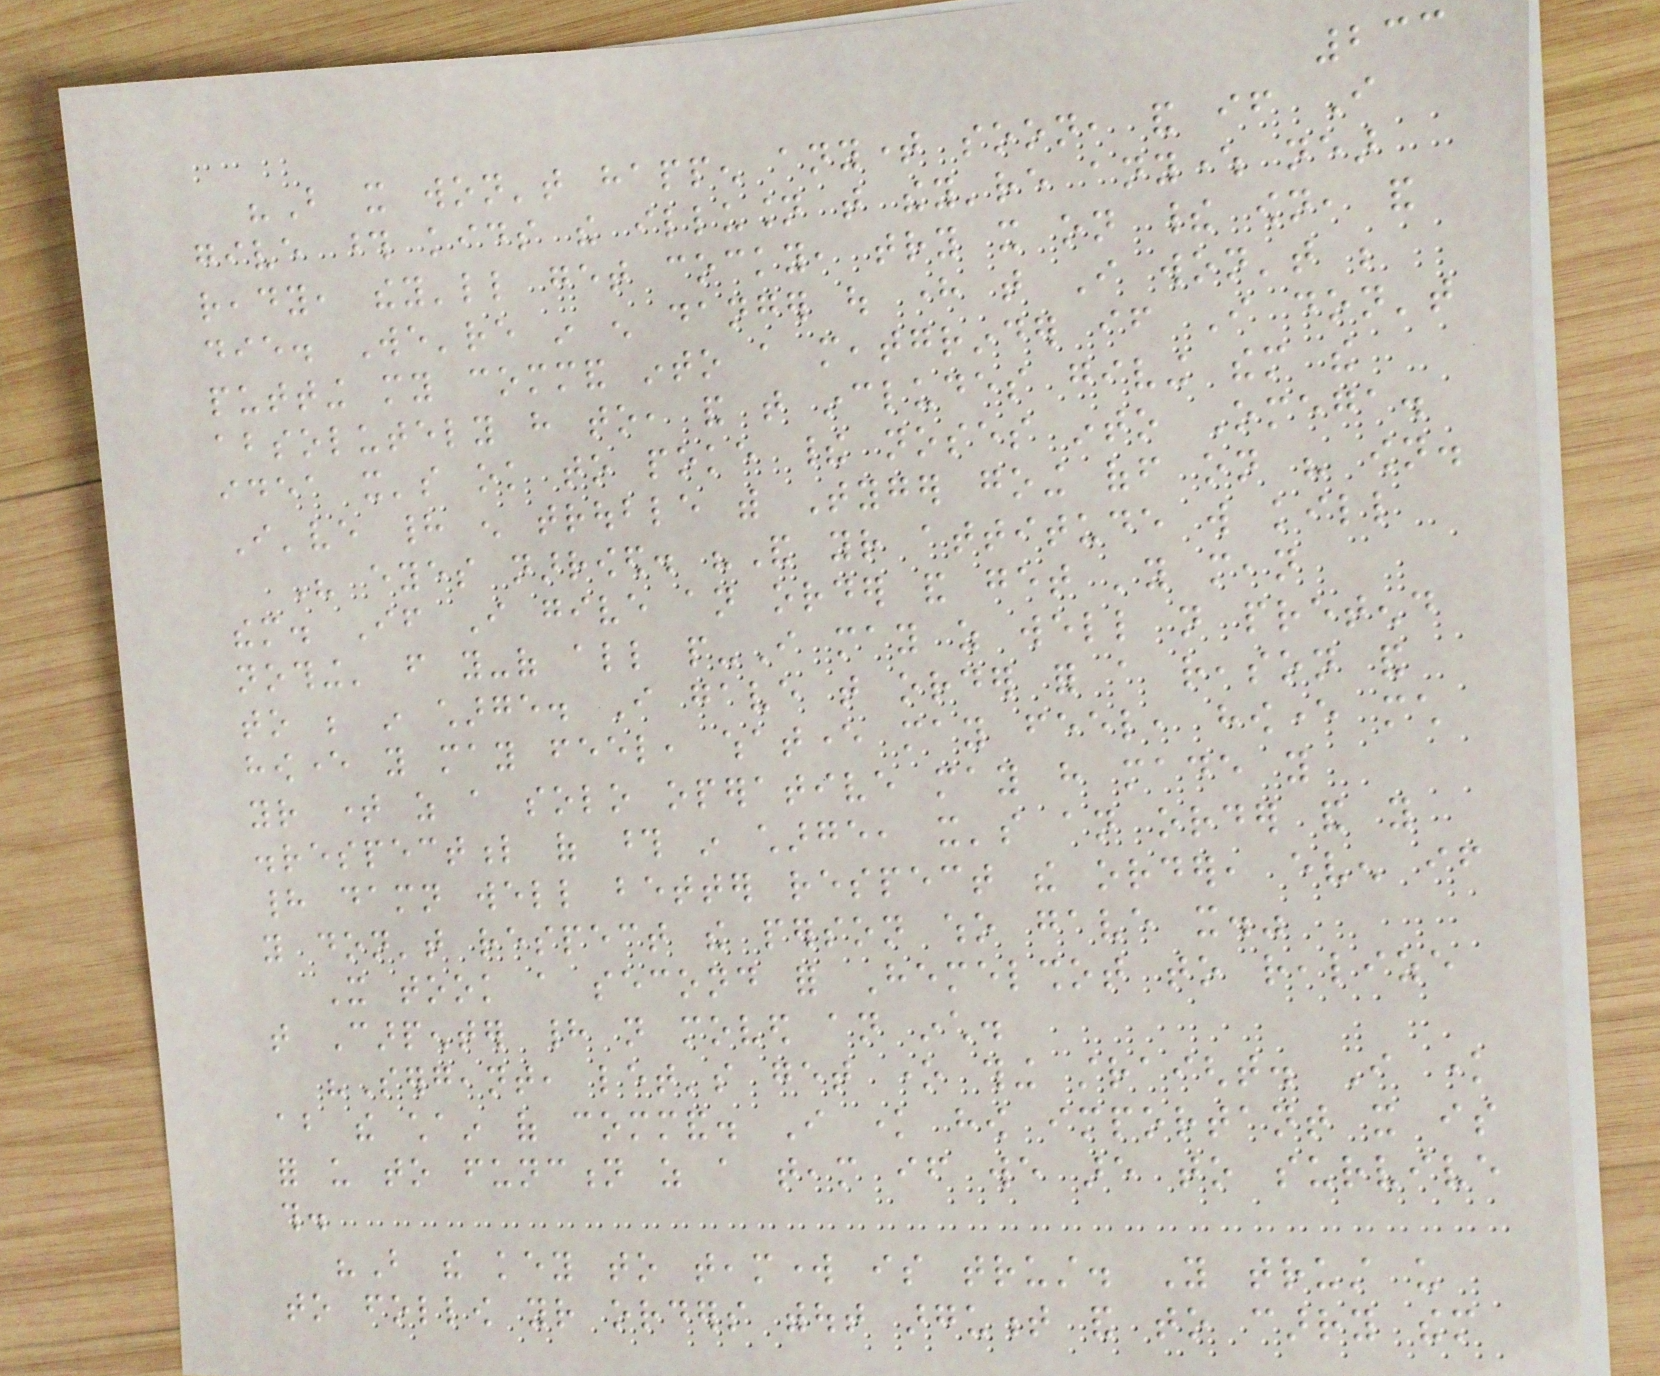233
"But it won't happen anytime soon, and if I
give those kids the illusion that they're anywhere near
ready, they'll get cocky, try it on their own, and
die. We're in enough danger out here that I won't be
putting my command into a meatgrinder if I don't
absolutely have to, and that includes giving them the
idea it's ok to poke their noses into Omega.
I've had enough trouble with Tyger going off on his own.
His eyes narrowed. "And your attitude will kill
them. If I give an order and get 'you mean
nothing' from you-of all people-I may as well not pretend
to be in charge. I gave that order for a reason and
however you may feel, whatever may feel, however much
your time as a solo operative may have made you
disrespectful of those in charge, it's an order and you
had damn well better respect the order, even if
you don't respect the person who gave it."
It took a second for Hemelshot to realize
that Carpenter had not moved an inch.
"Sergeant, let's get one thing straight. I know
about the chain of command. I know how important it is
for us to function as a team if we are to survive
this.
"But the key to teamwork is trust. You trust us
to follow your orders without argument and to carry them
